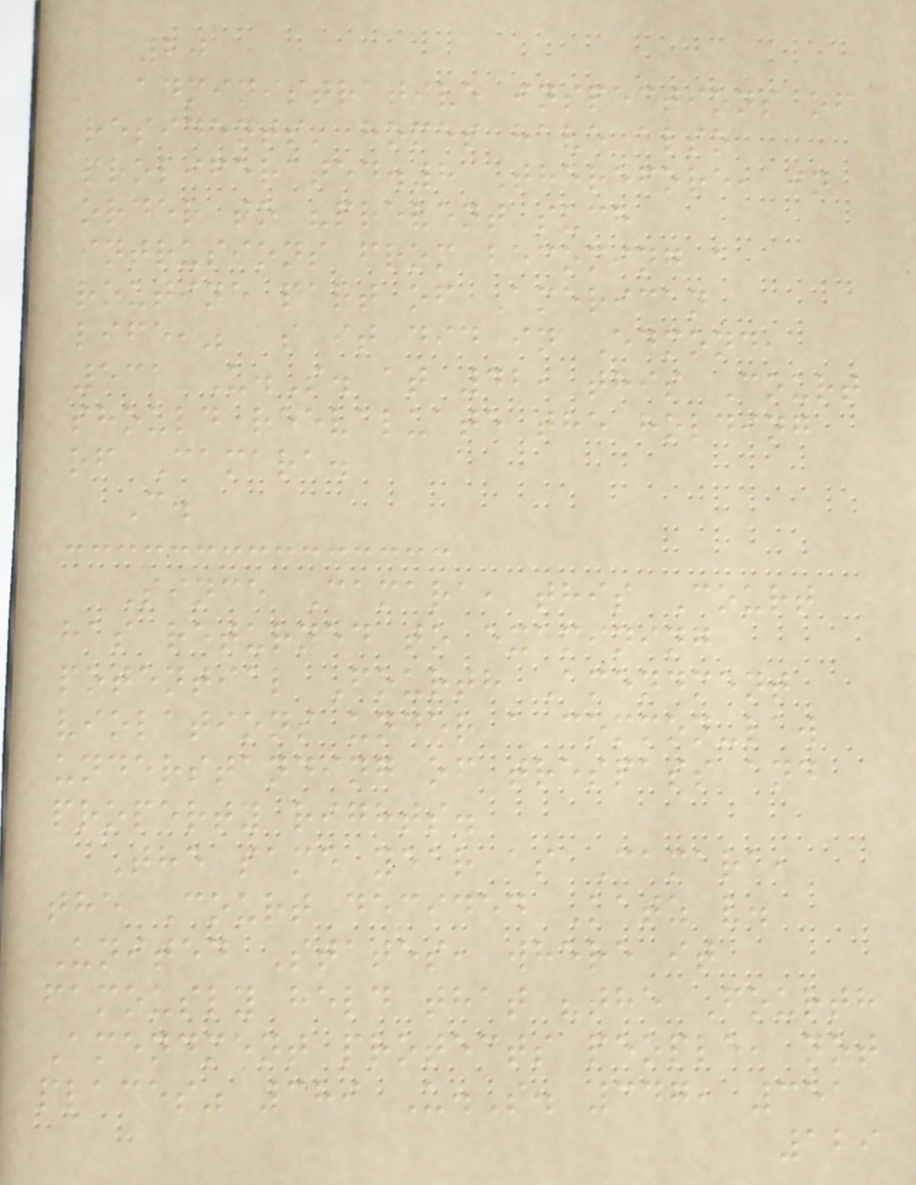20
administrative inspections of
residents' homes have also
proliferated.8 Therefore, in
order to "prevent such
intrusions from becoming a
routine part of American
life," as it did in Edmond,
531 U.S. at 42, this Court
should reevaluate the holding
of Camara.
C.
Since Camara, this Court
has returned to examining
potential Fourth Amendment
violations under a common-law
understanding of trespass and
property rights.
The same year as Camara,
the Court decided Katz v.
United States, where it
famously held that "the Fourth
Amendment protects people, not
places" 389 U.S. 347, 351
129
